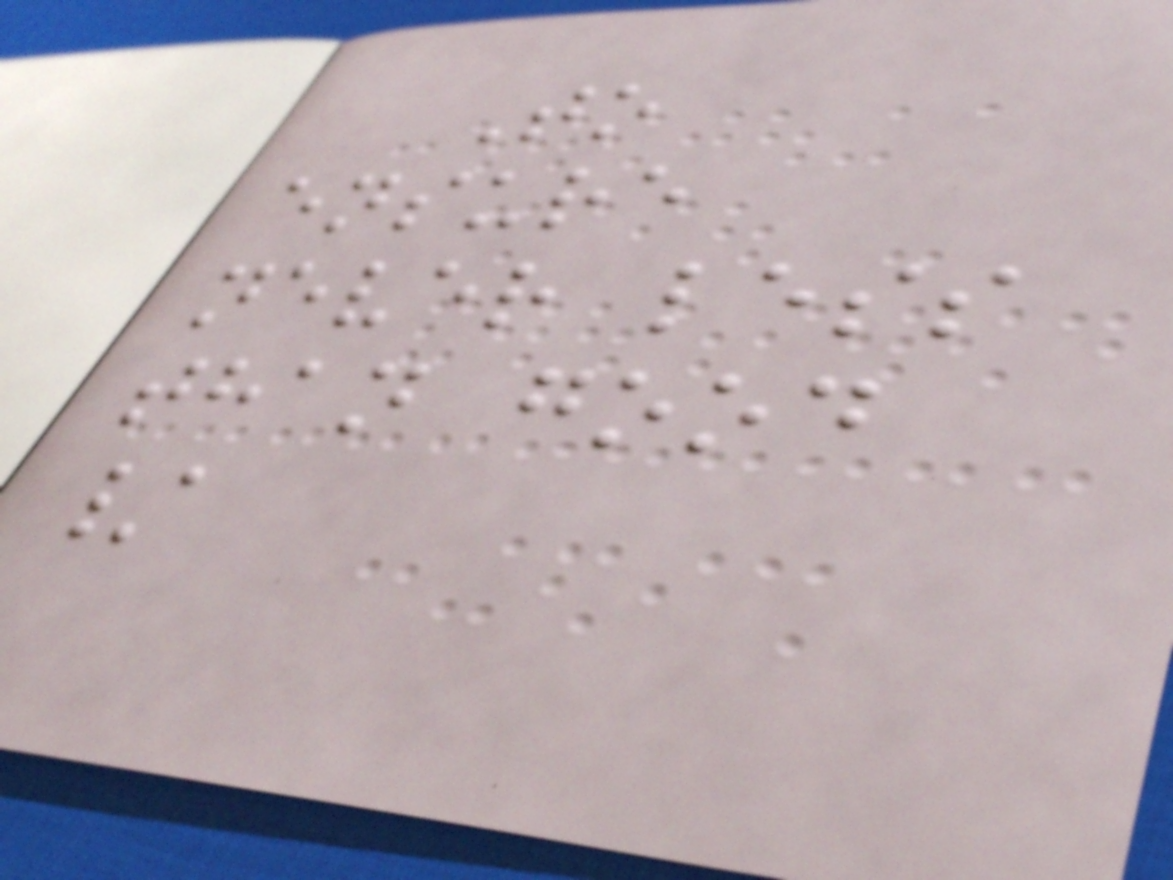To
ensure
never less
than good
/
